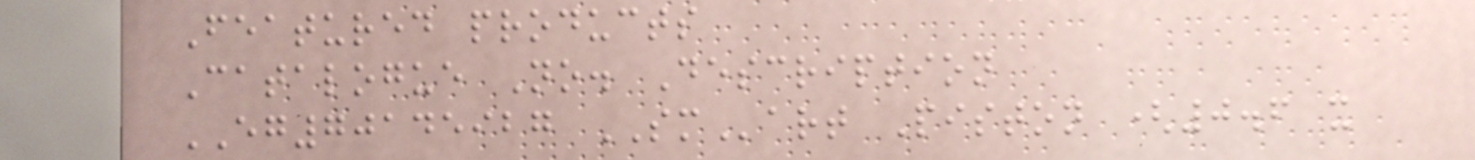Featured products
Catalogue No. Description
EG70145927 SMart Piston (0.6 x
